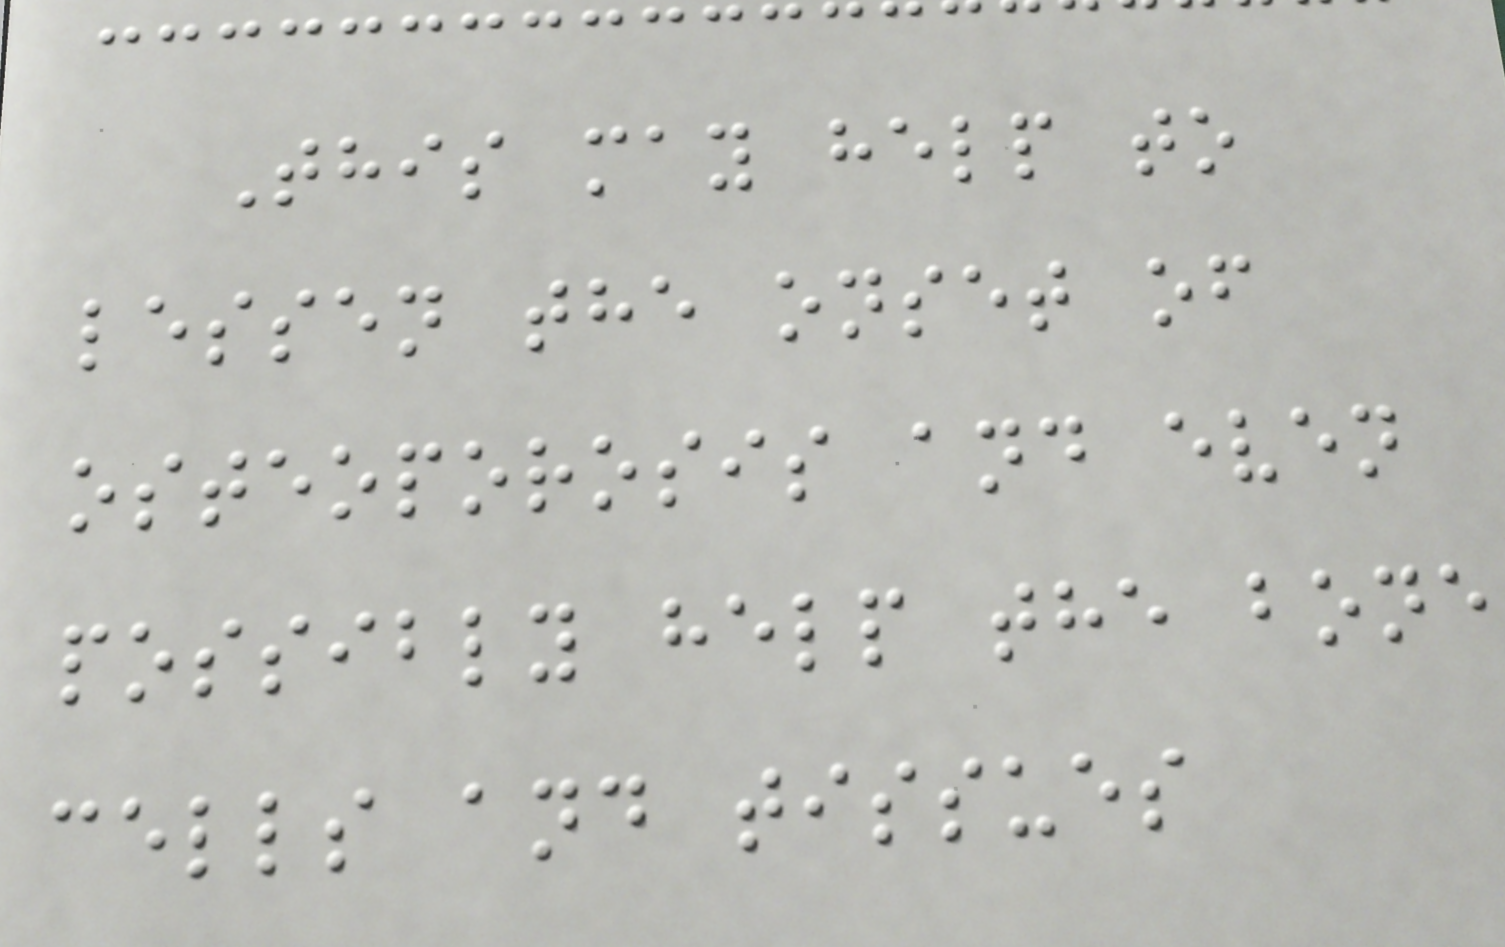This may help to
lessen the onset of
osteoporosis and even
possibly help the bone
cells and tissues
